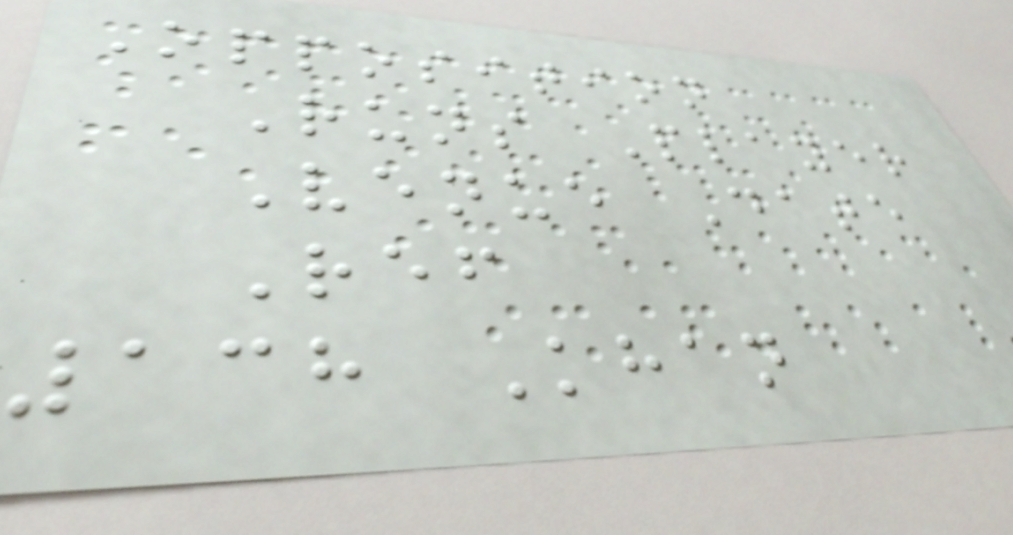Opposition
Runs Player
Venue Date
Ref
138 Khan
